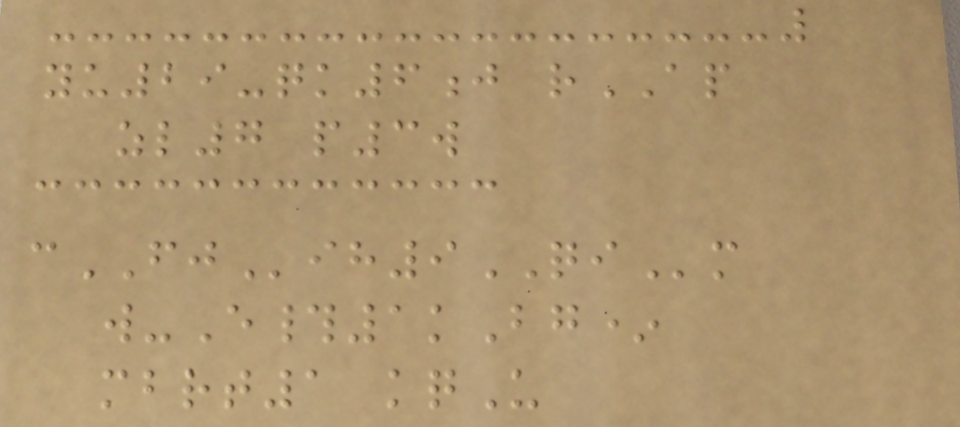yu29-qk6j rAP
zl7 p3w
cFJih9QIm
w-E#1kBg*
mbrt1 kqU
